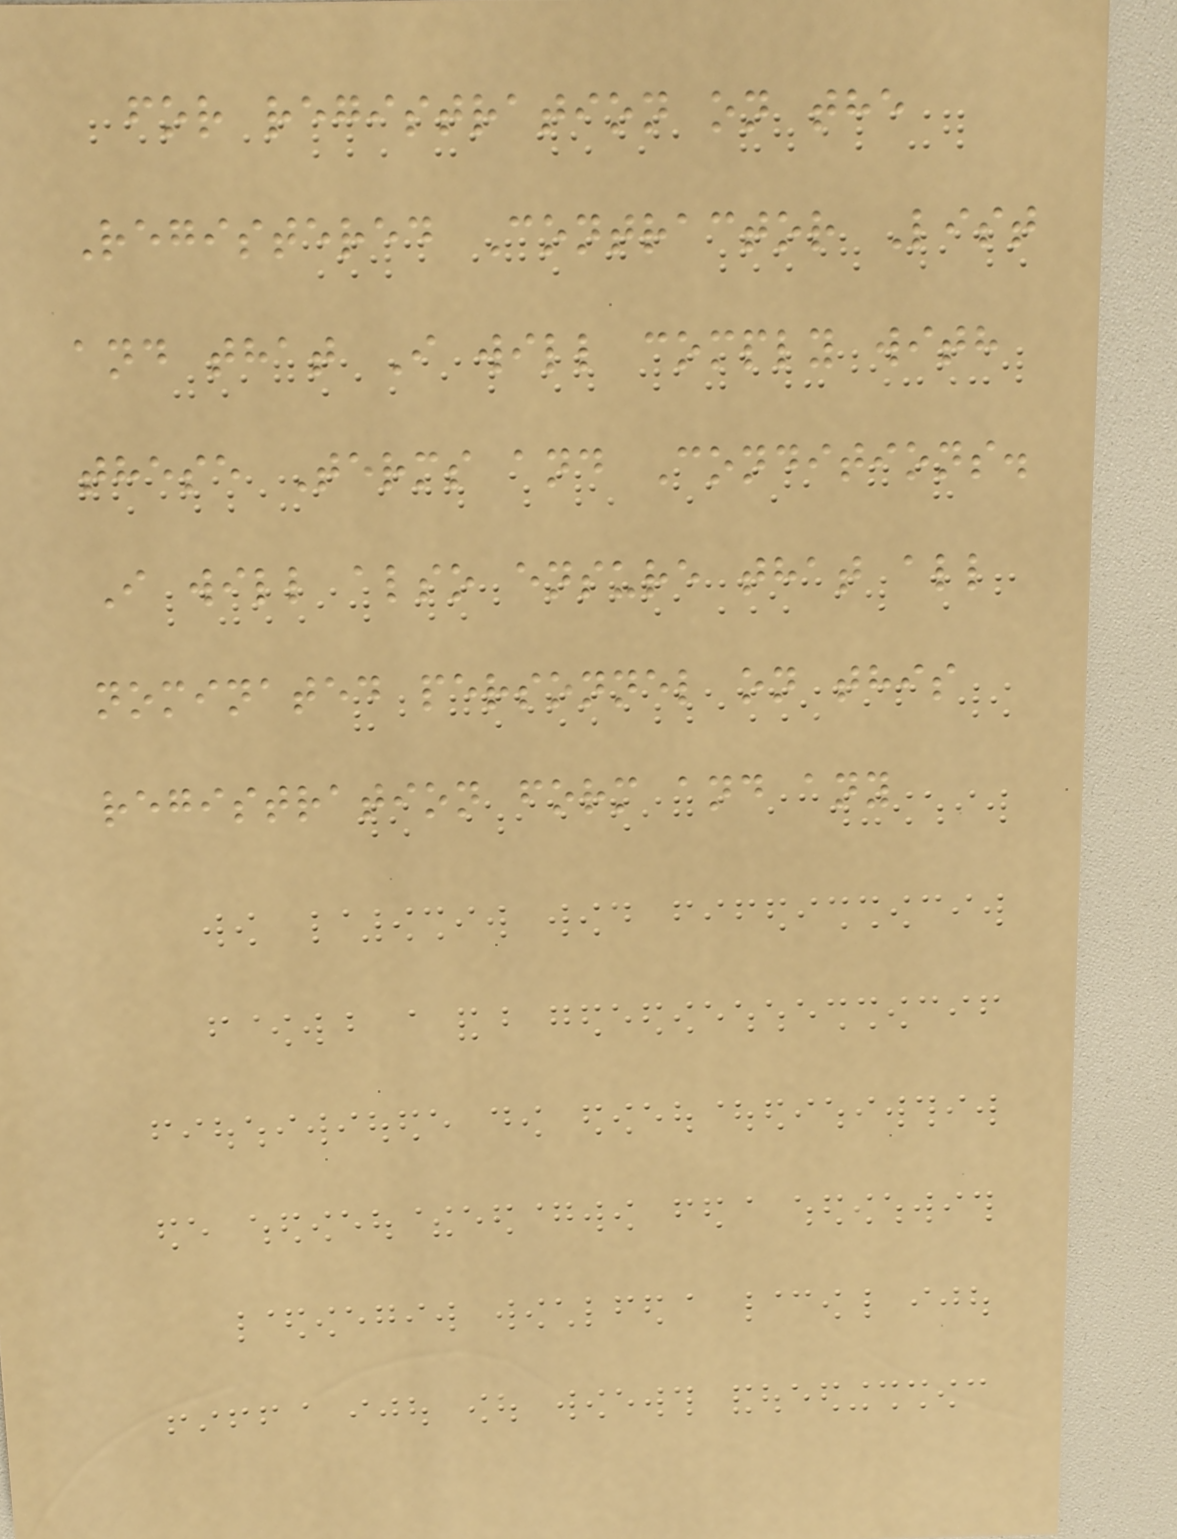for registration on the
Registered Contractor List
and that I will comply with
these Terms and Conditions.
I will also ensure that all
nominated personnel on this
registration form and any
